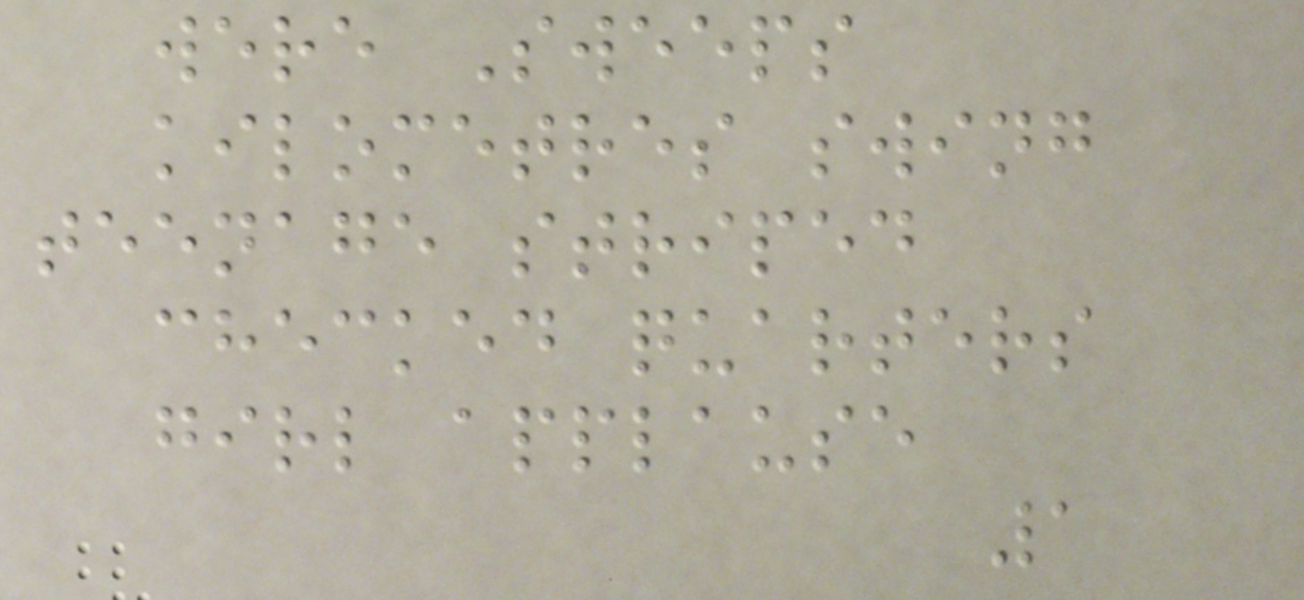were Sweeps
kilometres swing
teenage striped
checked quarters
girl applause
1
